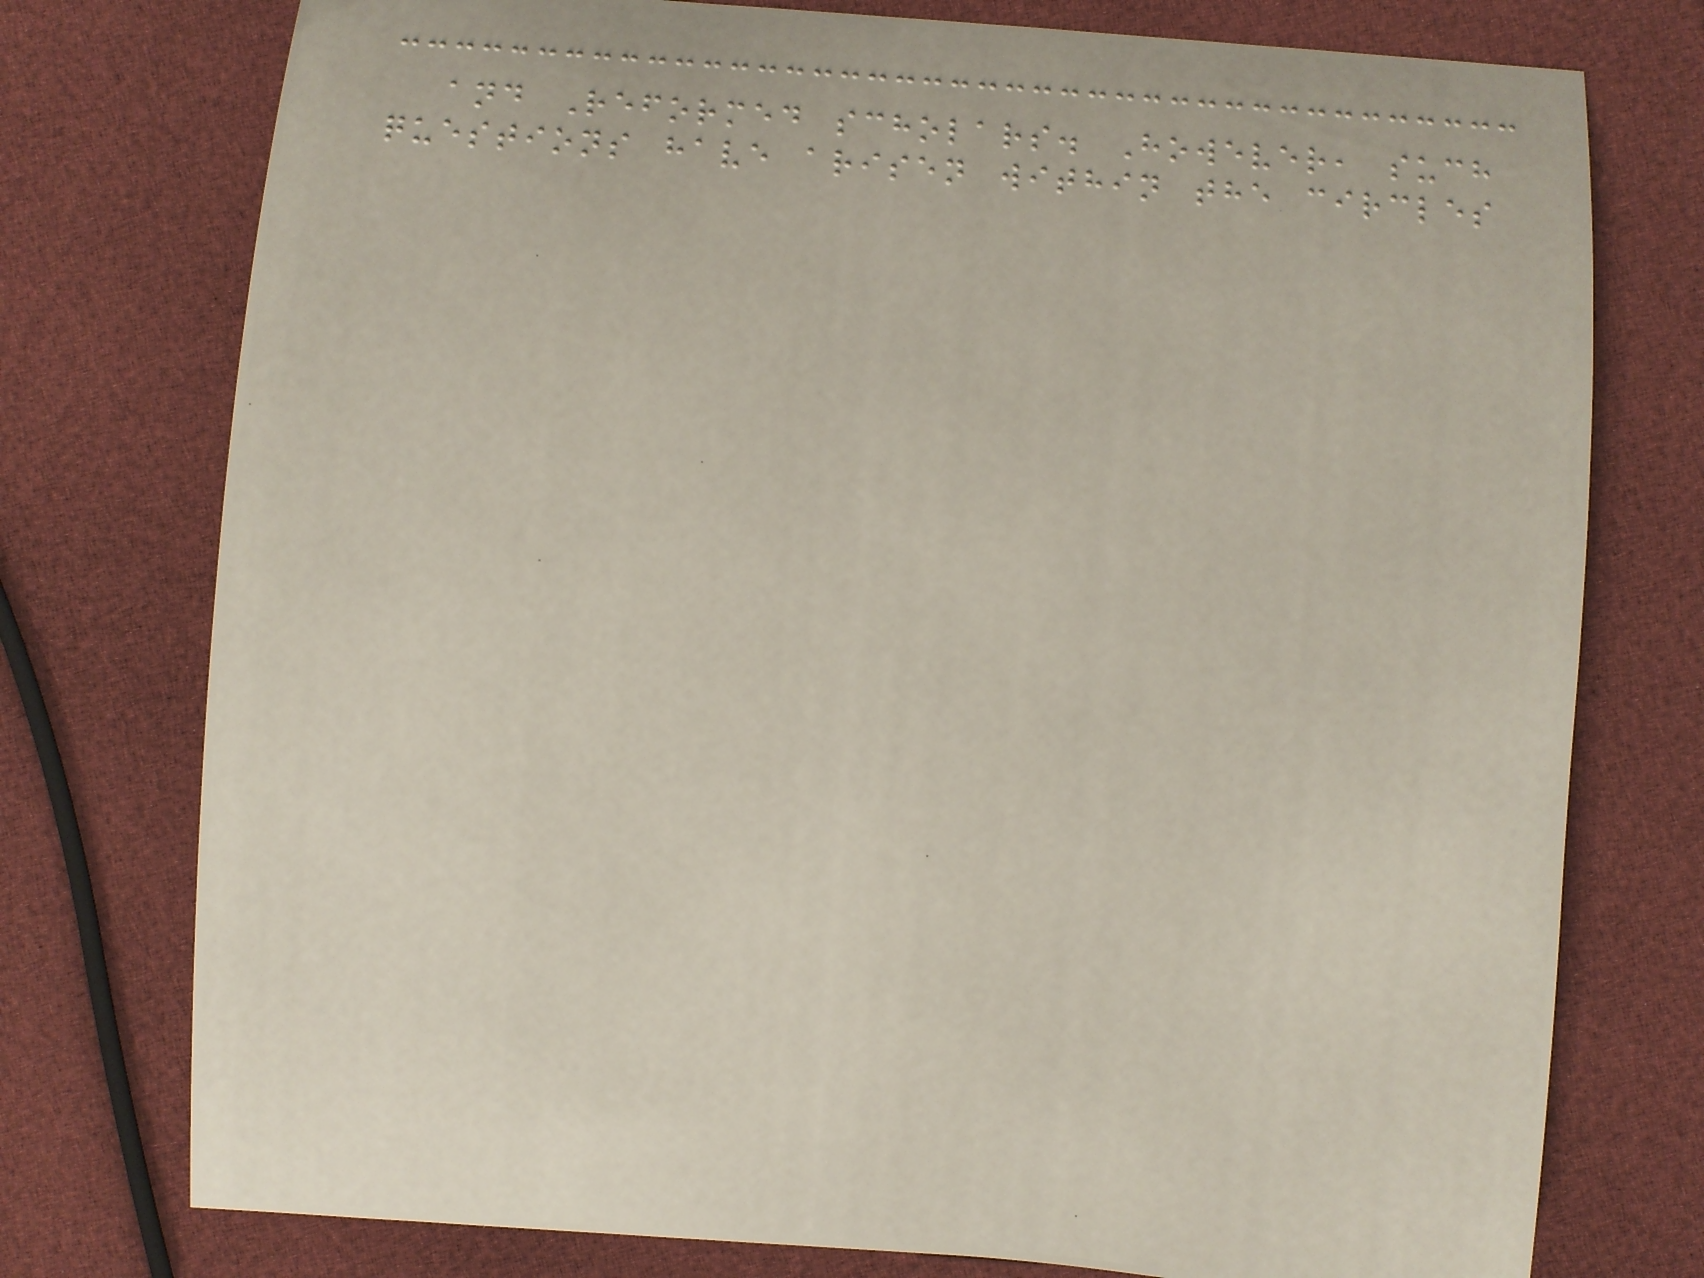and Reformed scholars. However, such
questions have arisen within the circles
